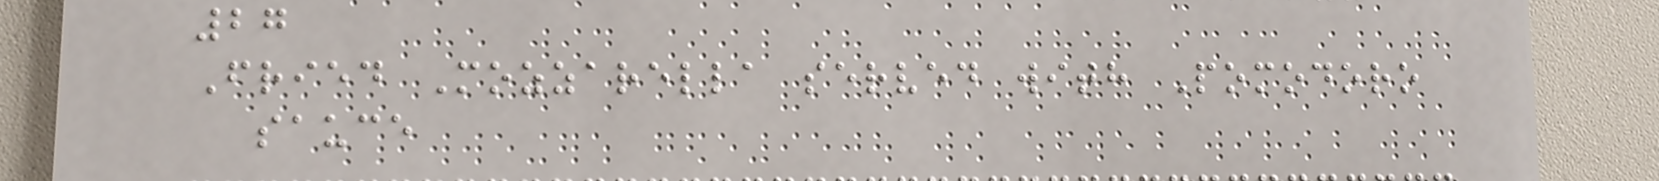27
Fried Mozzarella served with Pomodoro
sauce
